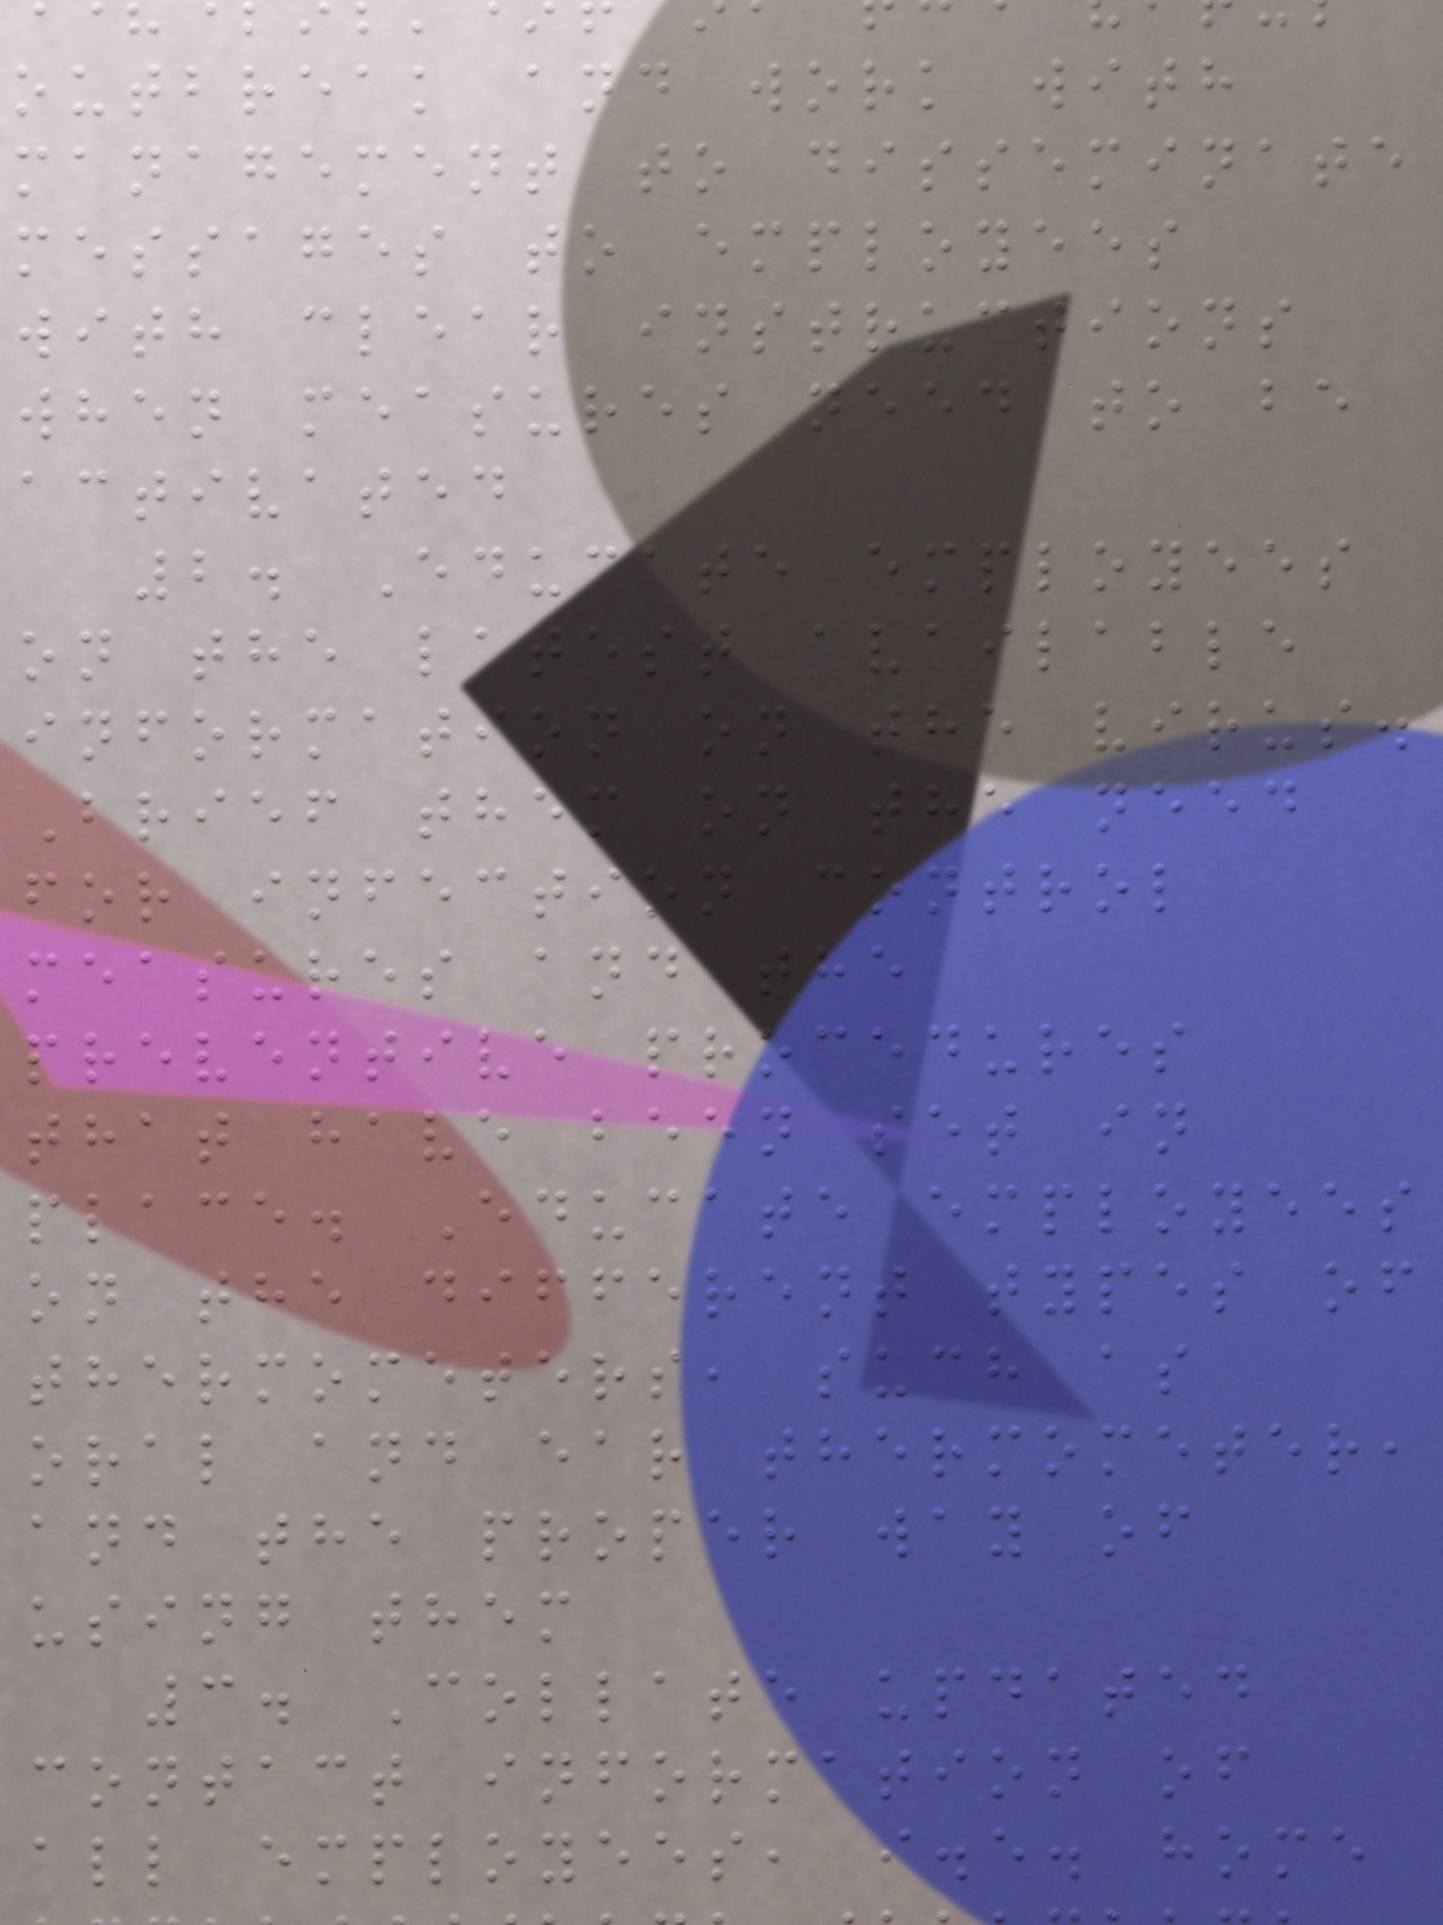outbreak and work with
management to disseminate
messages to employees
with clear instructions
when measures need to be
activated
2. Educate employees
on the latest available
information on the virus.
Brief them on the need
for infection control
measures and the
preventive procedures
that have been set in
place. Educate employees
on the different types of
thermometers, such as
oral and ear thermometer,
and the proper way of
using them
3. Collate updated
contact information of
all employees, i.e. home
